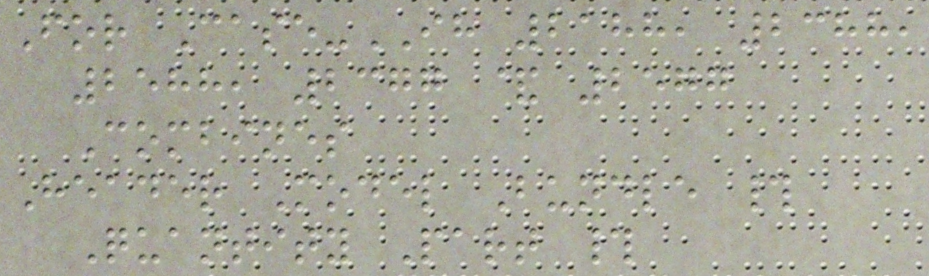For Case-IH 2188, 2388,
2588, 2377 & 2577
Combines
Header Model Bundle #
Quantity Part #
